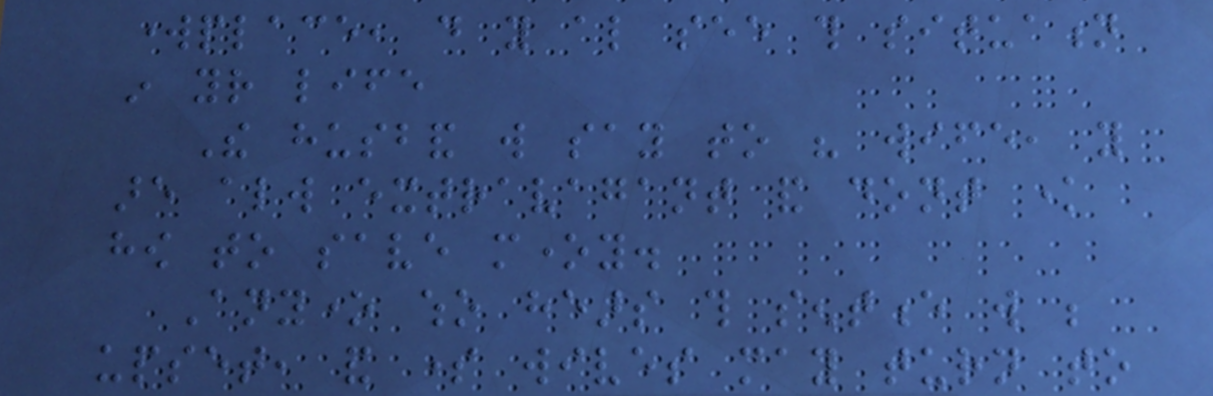workplace, do you also see this situation
in your life
The husband will say to his wife, you
are always extravagant and dont know
how to save money.
Anyone who hears this sentence will be
upset, and some wives may turn to
